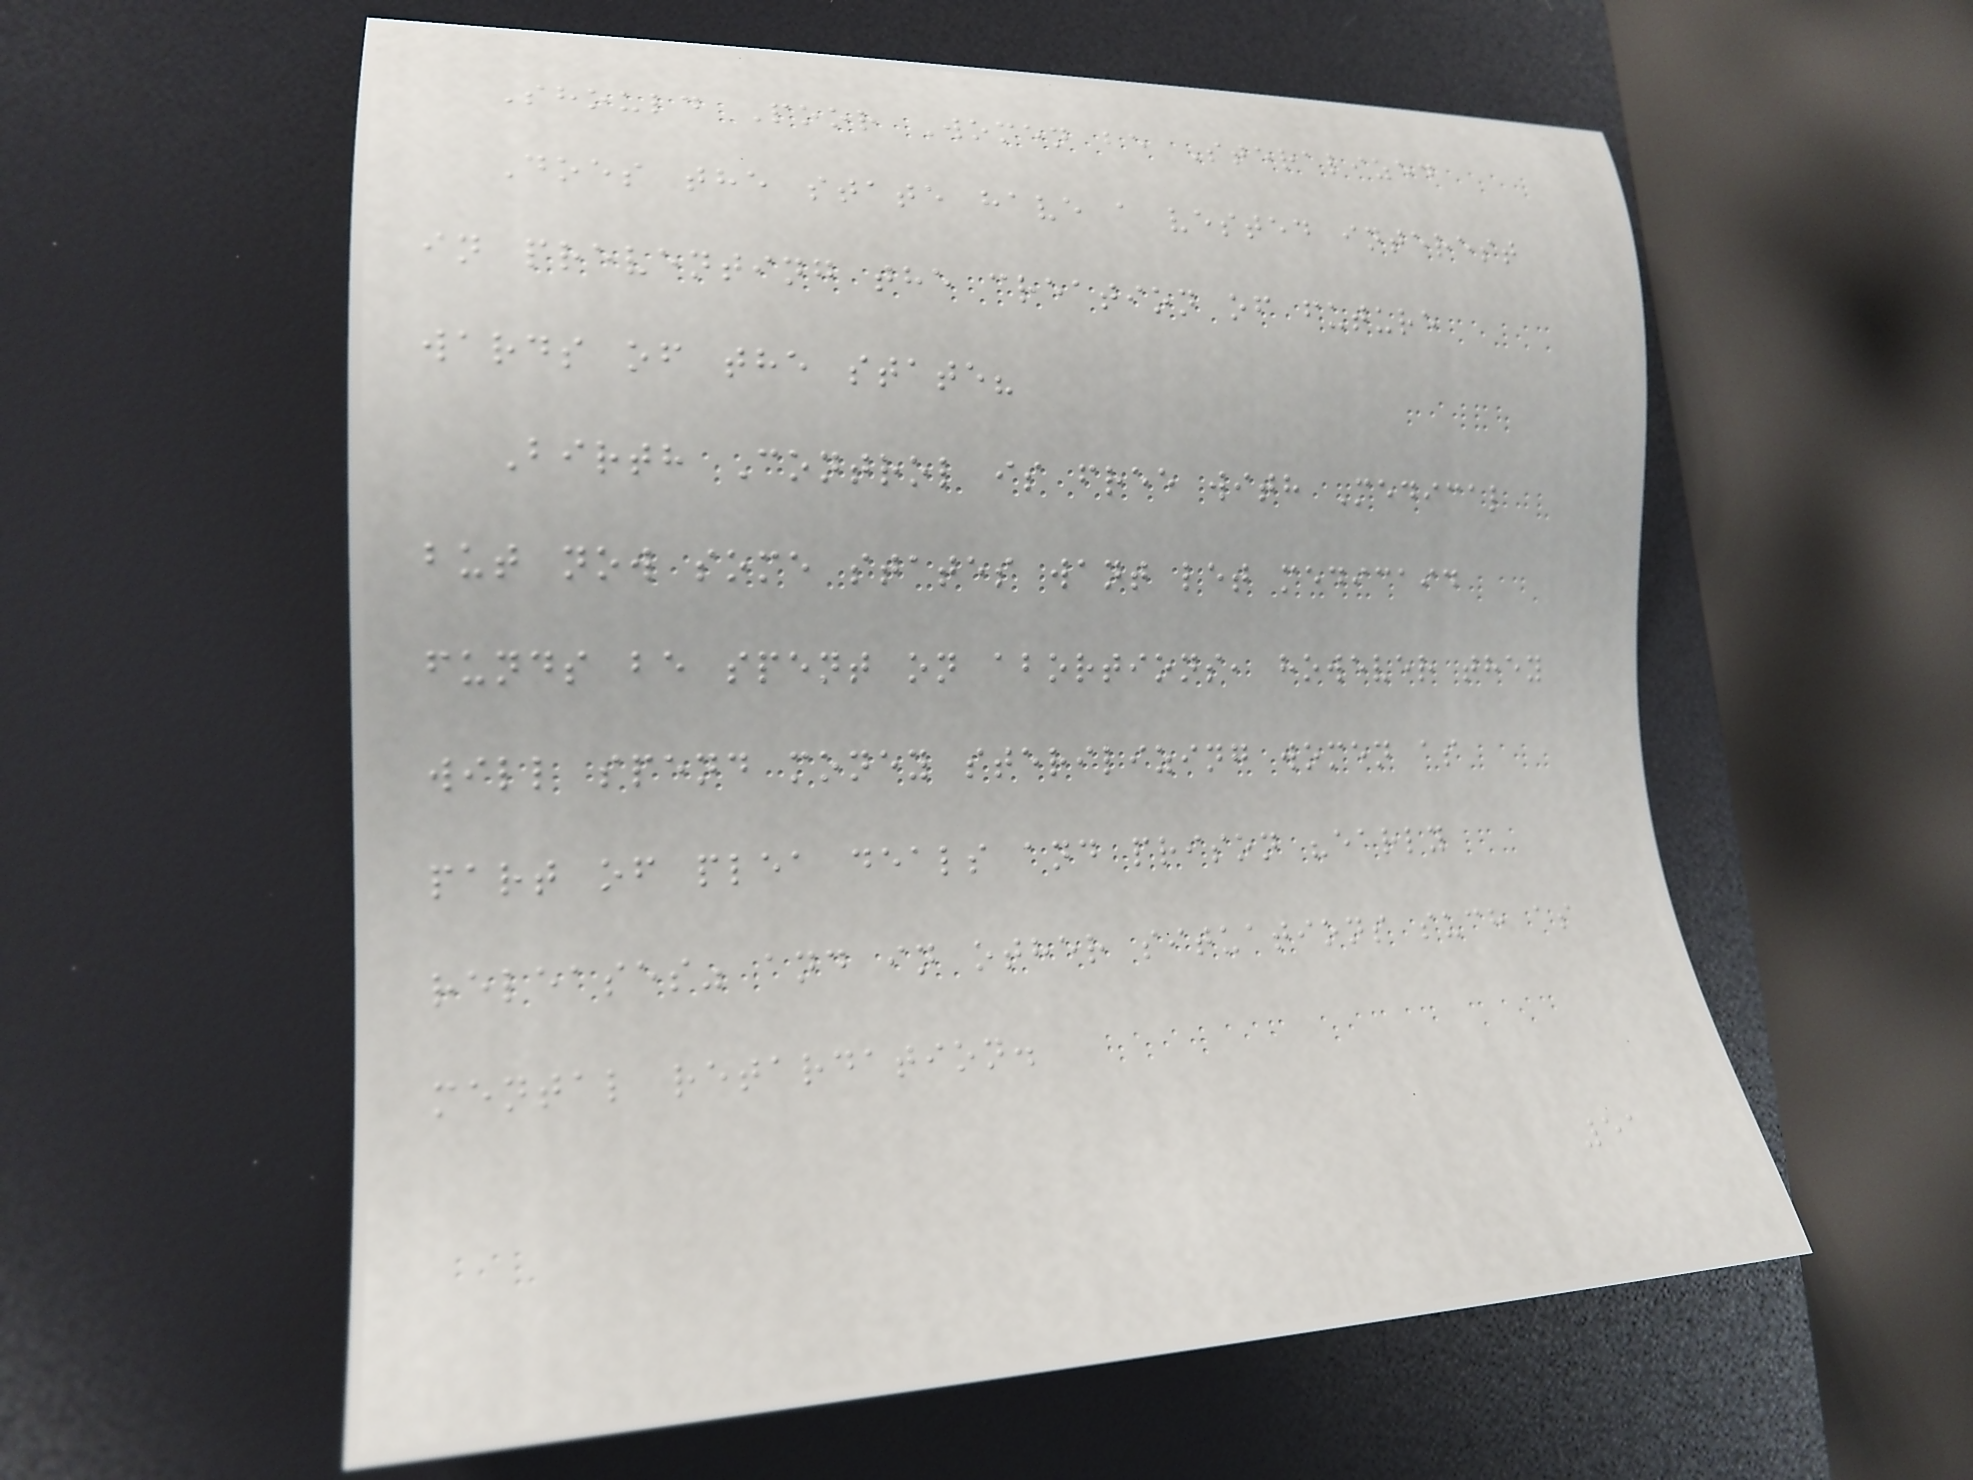Should Poor Women be Steralized
Does the state have a vested interest
in preventing the creation of future
wards of the state?
Birth Control is free with Medical
but now some states want let medicaid
funds be spent on abortions, however they
will spend money sterilizing women as
part of plea deals and prison "early
releases" and in other situations such as
mental retardation.
51
